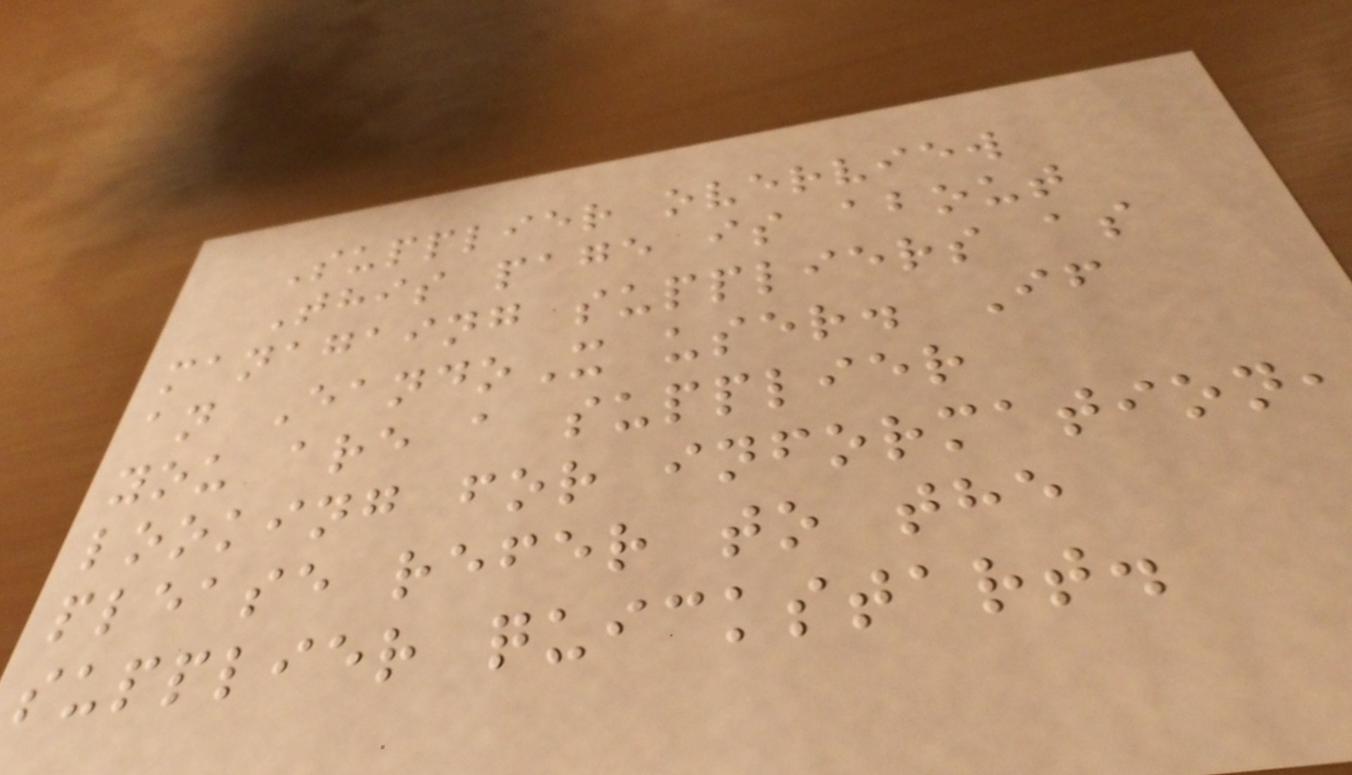Supplier overview
This page is about
managaing suppliers as
an EandoX user. If
you are a supplier
looking for information,
please refer to the
supplier quickstart.
